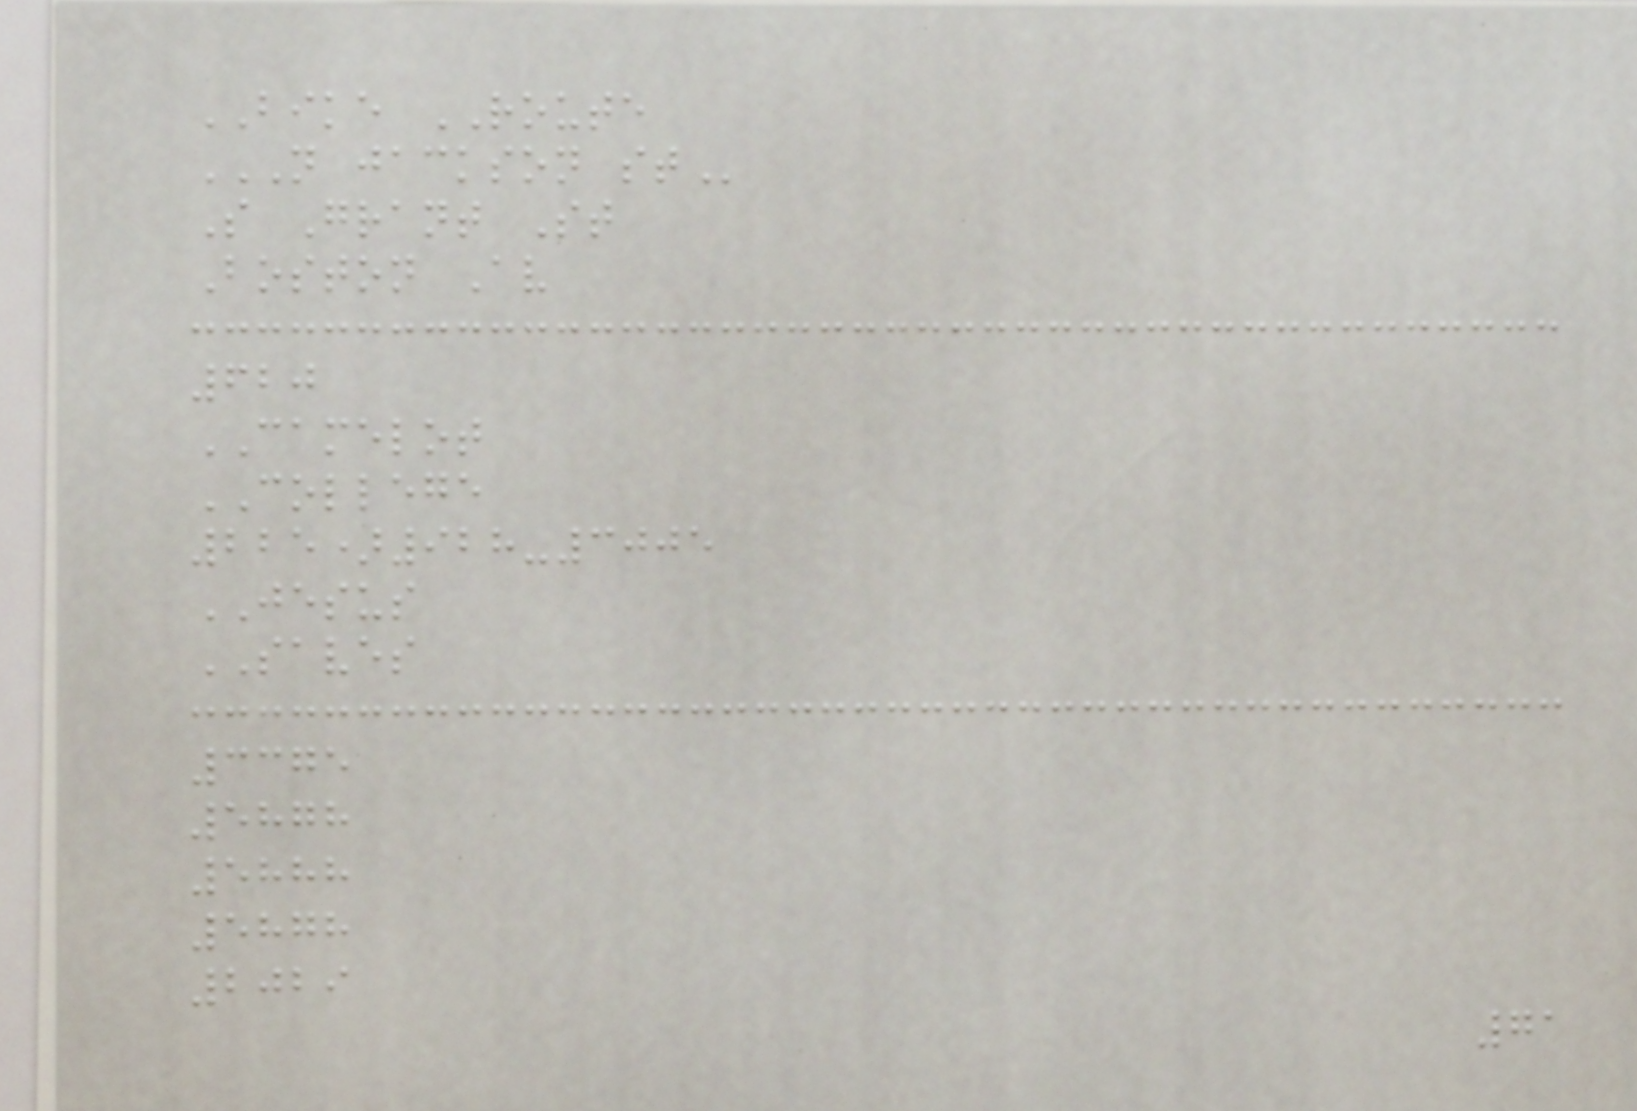BIKE ROUTE
N JACKSON ST
S Grant St
Boston Av
620
CAMELOT
COLLEGE
225)928-3005
JESUS
SAVES
3375
5878
5888
5878
2029
71
